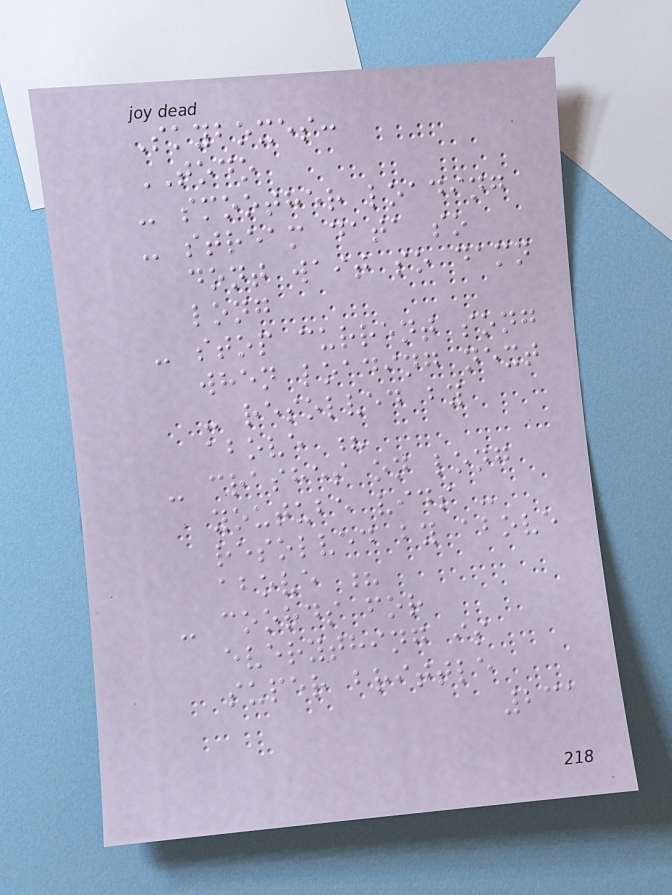Skyboxes:
TODO
- smoother loading
- stream data so
dont wait so damn
long
- stop current song
when loading next
- resolved by
above ?
- crashes on long
youtube vids -
resolved by above
above ?
- coords for
everything is
super brittle
231
